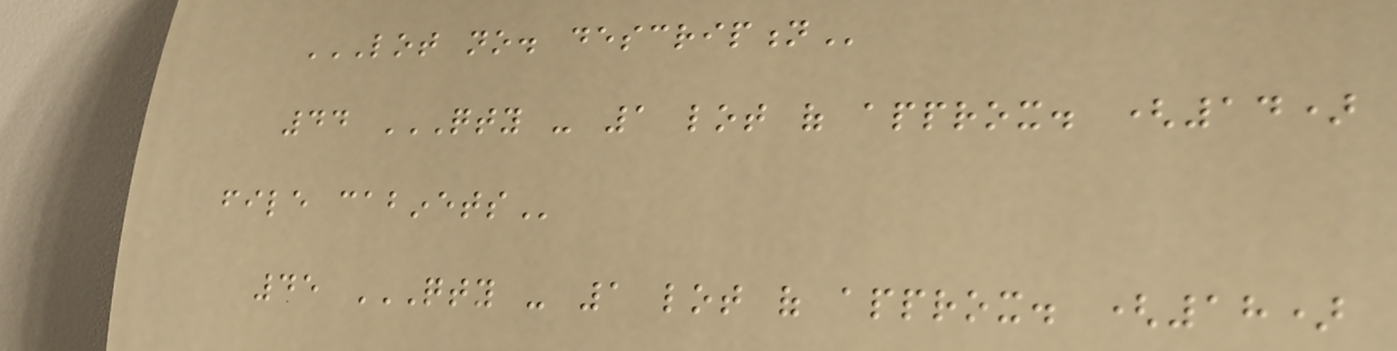LOT NO. DESCRIPTION
44 QTY - 1 LOT OF APPROX. (14)
FILE CABINETS
45 QTY - 1 LOT OF APPROX. (18)
